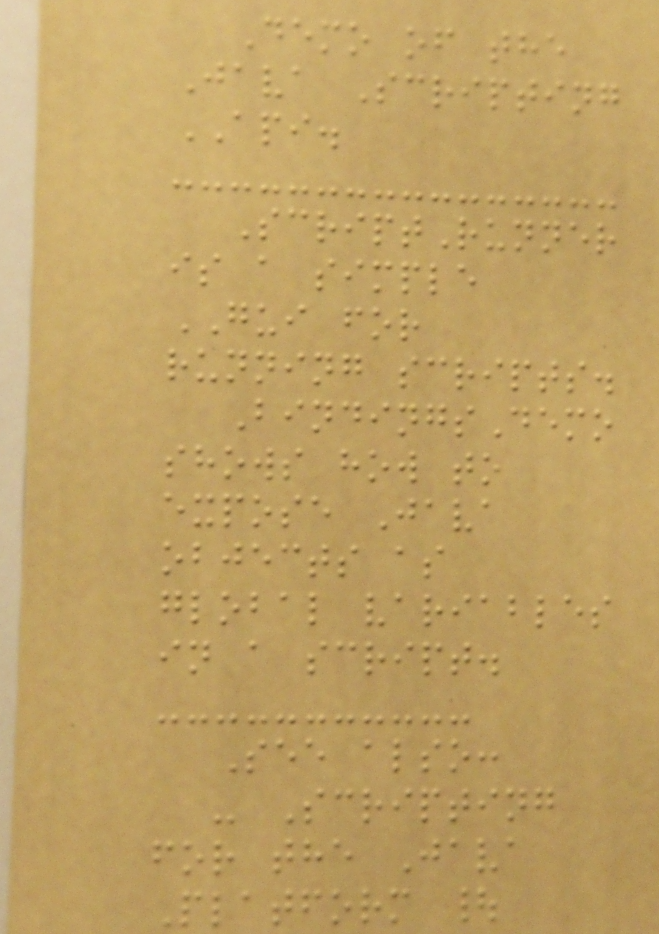Demo of the
Java Scripting
API.
ScriptRunner
is a simple
GUI for
running scripts.
BindingsDemo
shows how to
expose Java
objects as
global variables
in a script.
See also:
- Scripting
for the Java
Platform |
